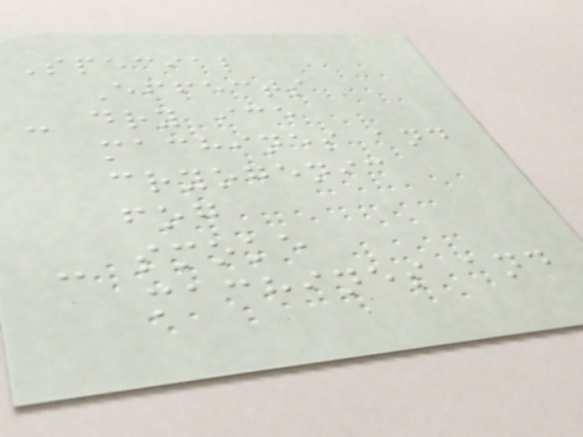Special
Effects
- dry ice
machines and
cryogenic
fog
- smoke
machines and
